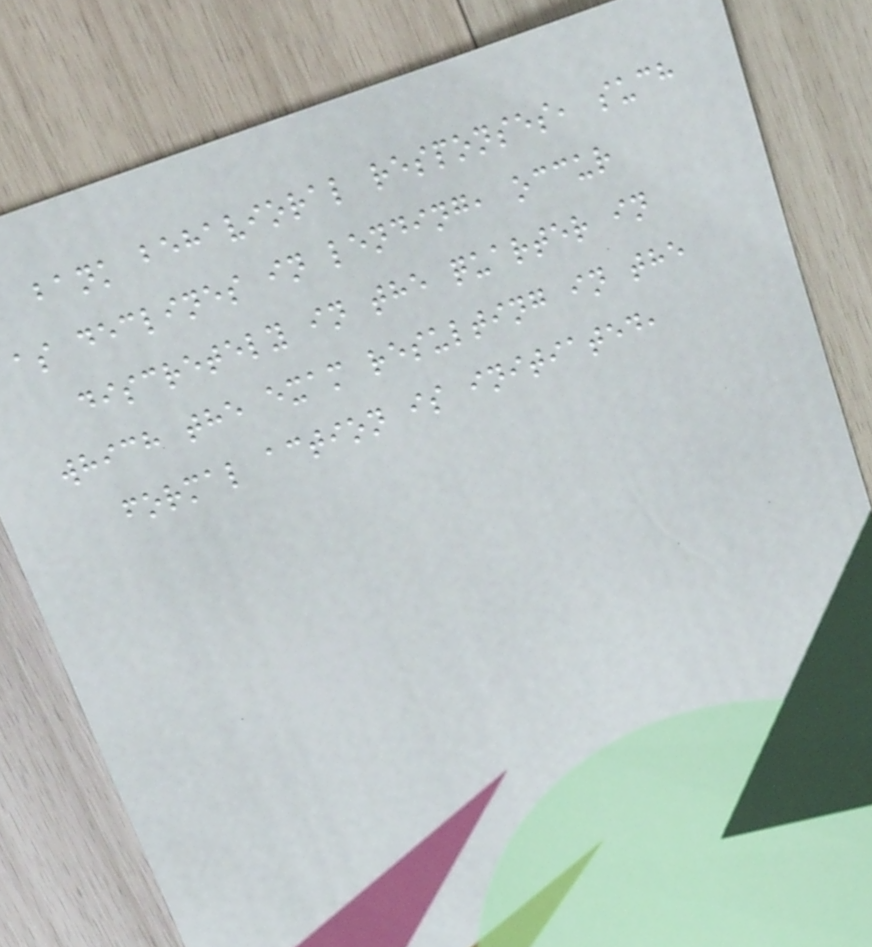bank behavioral responses, such
as declines in lending, occur
discretely in the quarter in
which the exam resulting in the
formal action is initiated,
